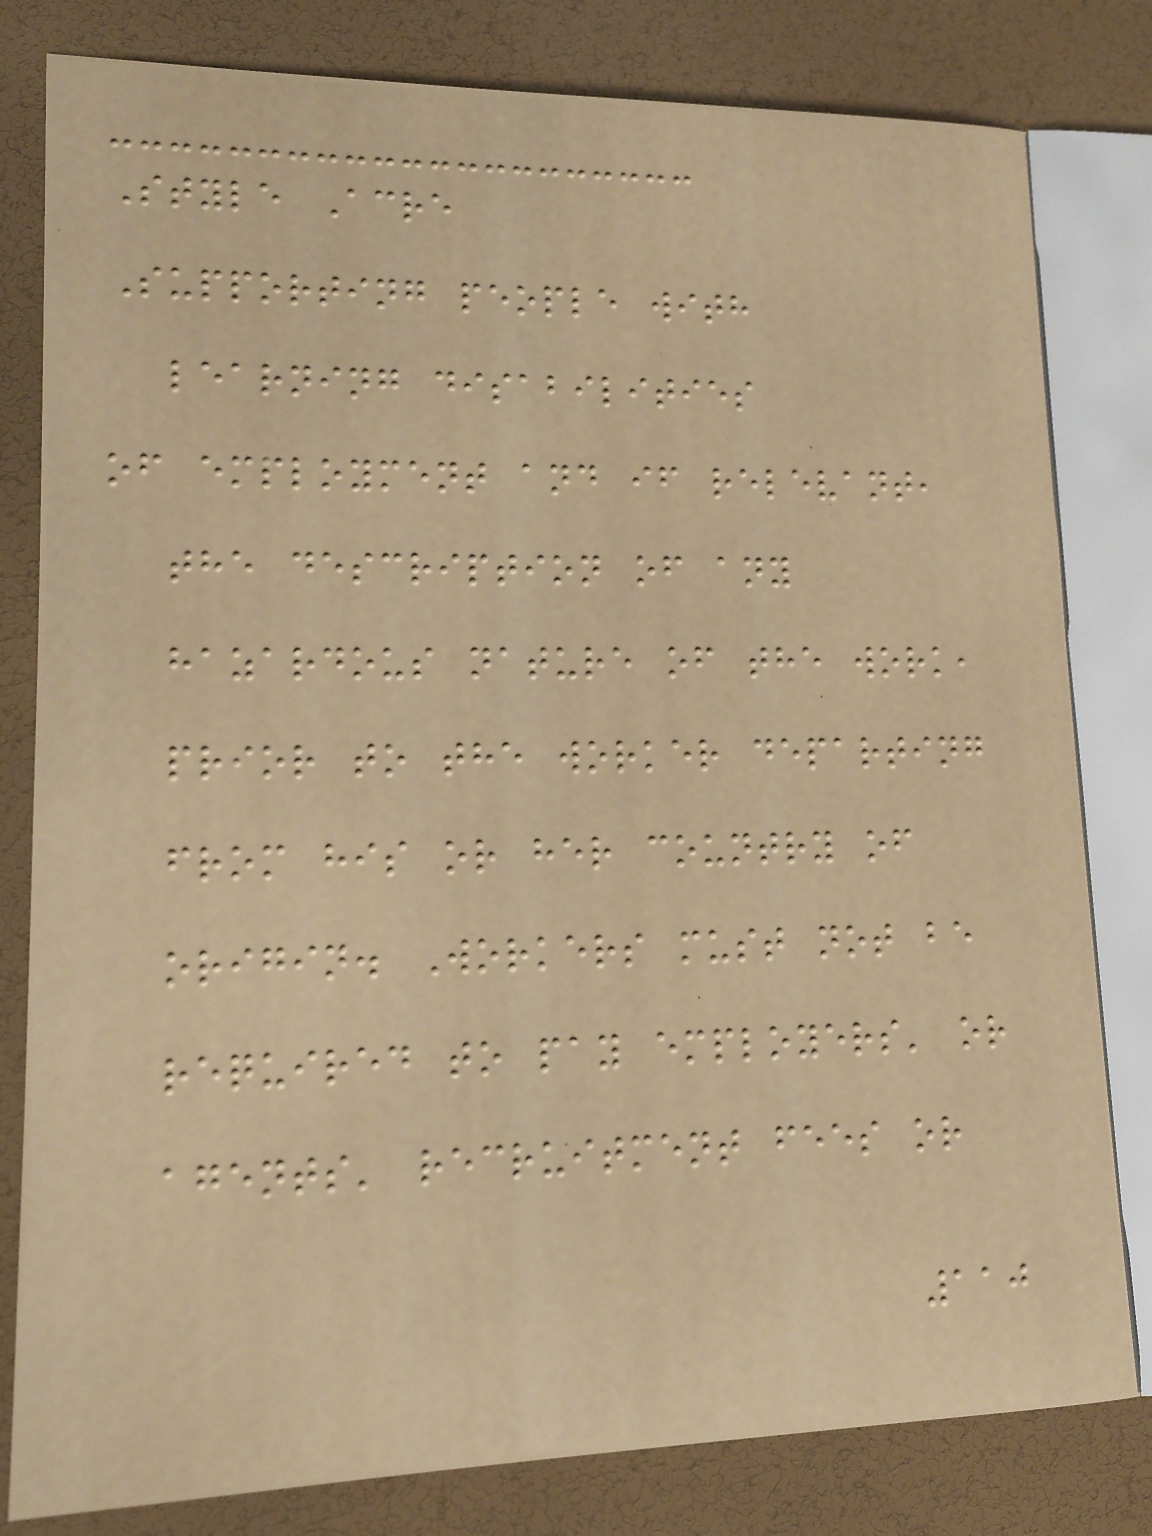Style Acre
Supporting people with
learning disabilities
of employment and if relevant,
the description of any
hazardous nature of the work,
prior to the worker departing
from his or her country of
origin. Workers must not be
required to pay employers' or
agents' recruitment fees or
110
